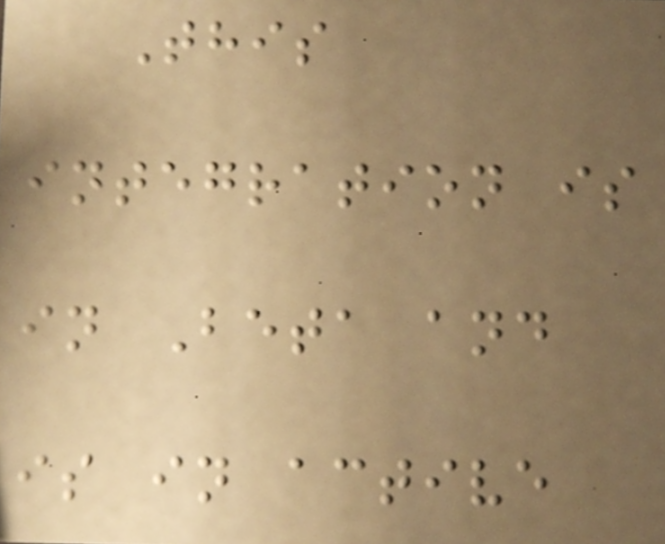This
integration is
in Beta and
is in active
